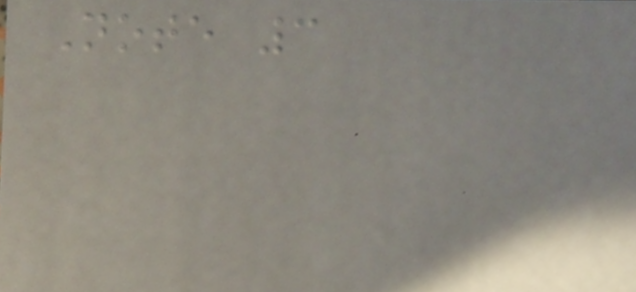Note 3
